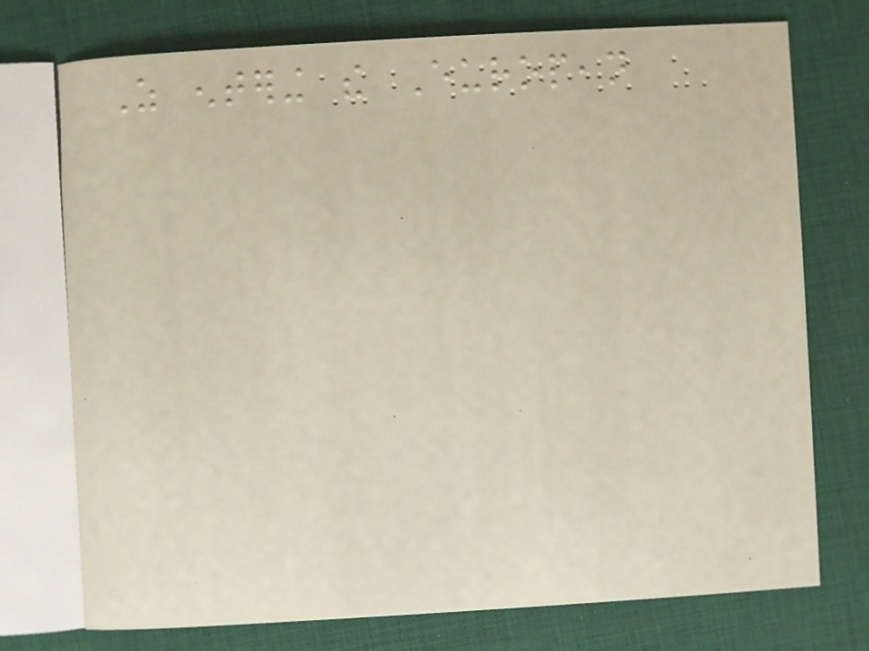As entering the European
